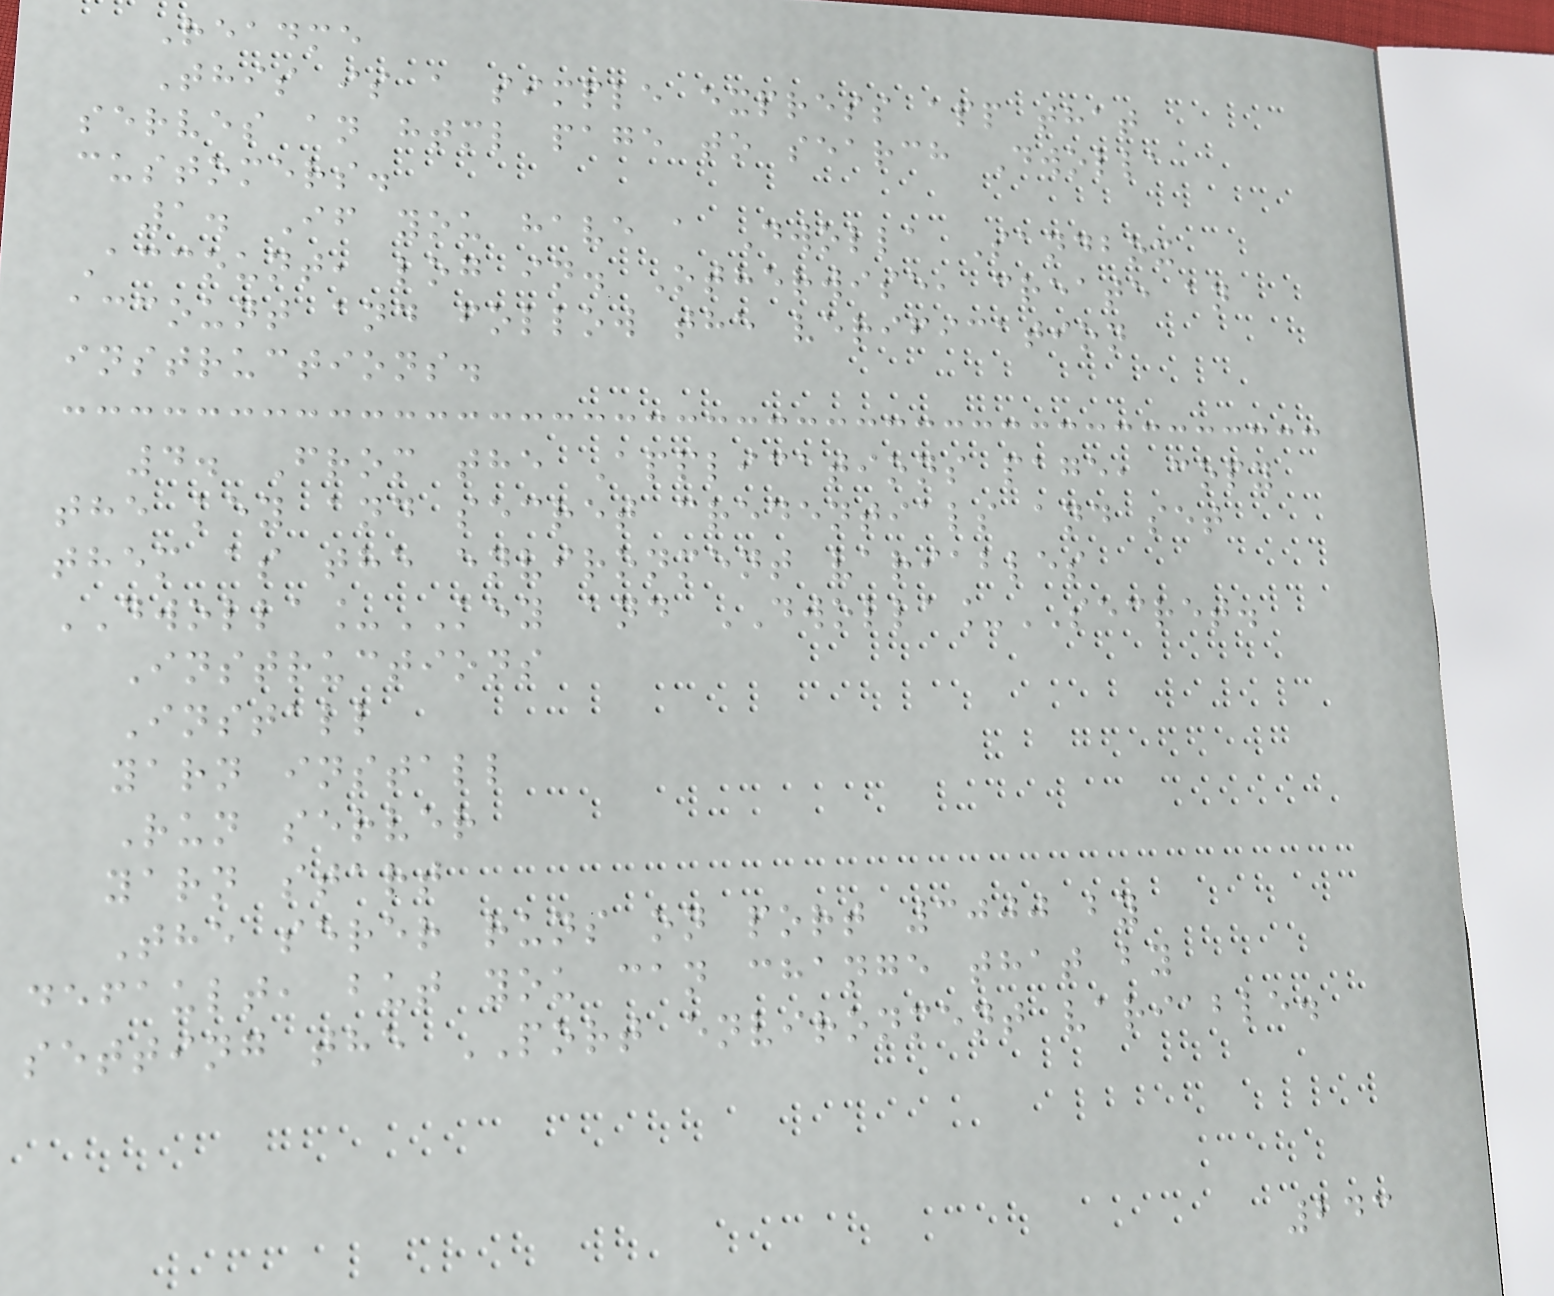Readme
This is a simple express app that
serves an html page to search Dwolla
customers.
1. If you have a Dwolla Sandbox
Account, log in. Otherwise, create an
account and follow the verification
instructions.
4. From the Applications page, copy
the key and secret credentials and set
them as the environment variables
DWOLLA_KEY and DWOLLA_SECRET.
Instructions
Install
yarn install
Run server
yarn start
The serer runs on port 3000 by
default, but you can change that by
setting the PORT environment variable.
243
